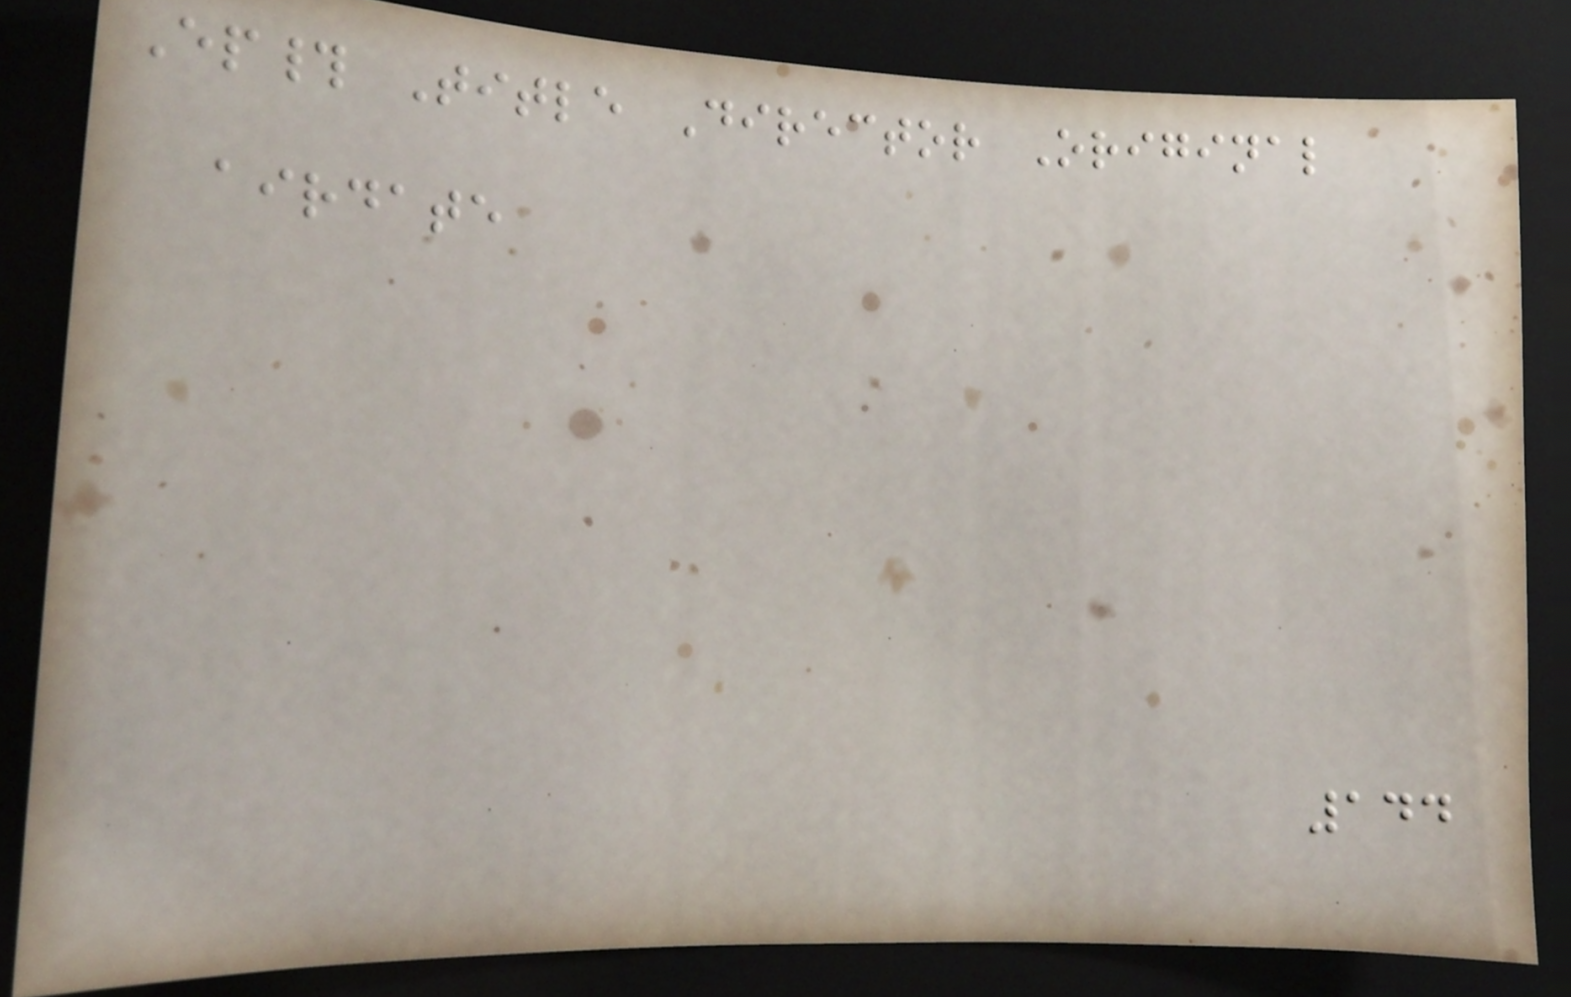Ep# Title Director Original
airdate
144
